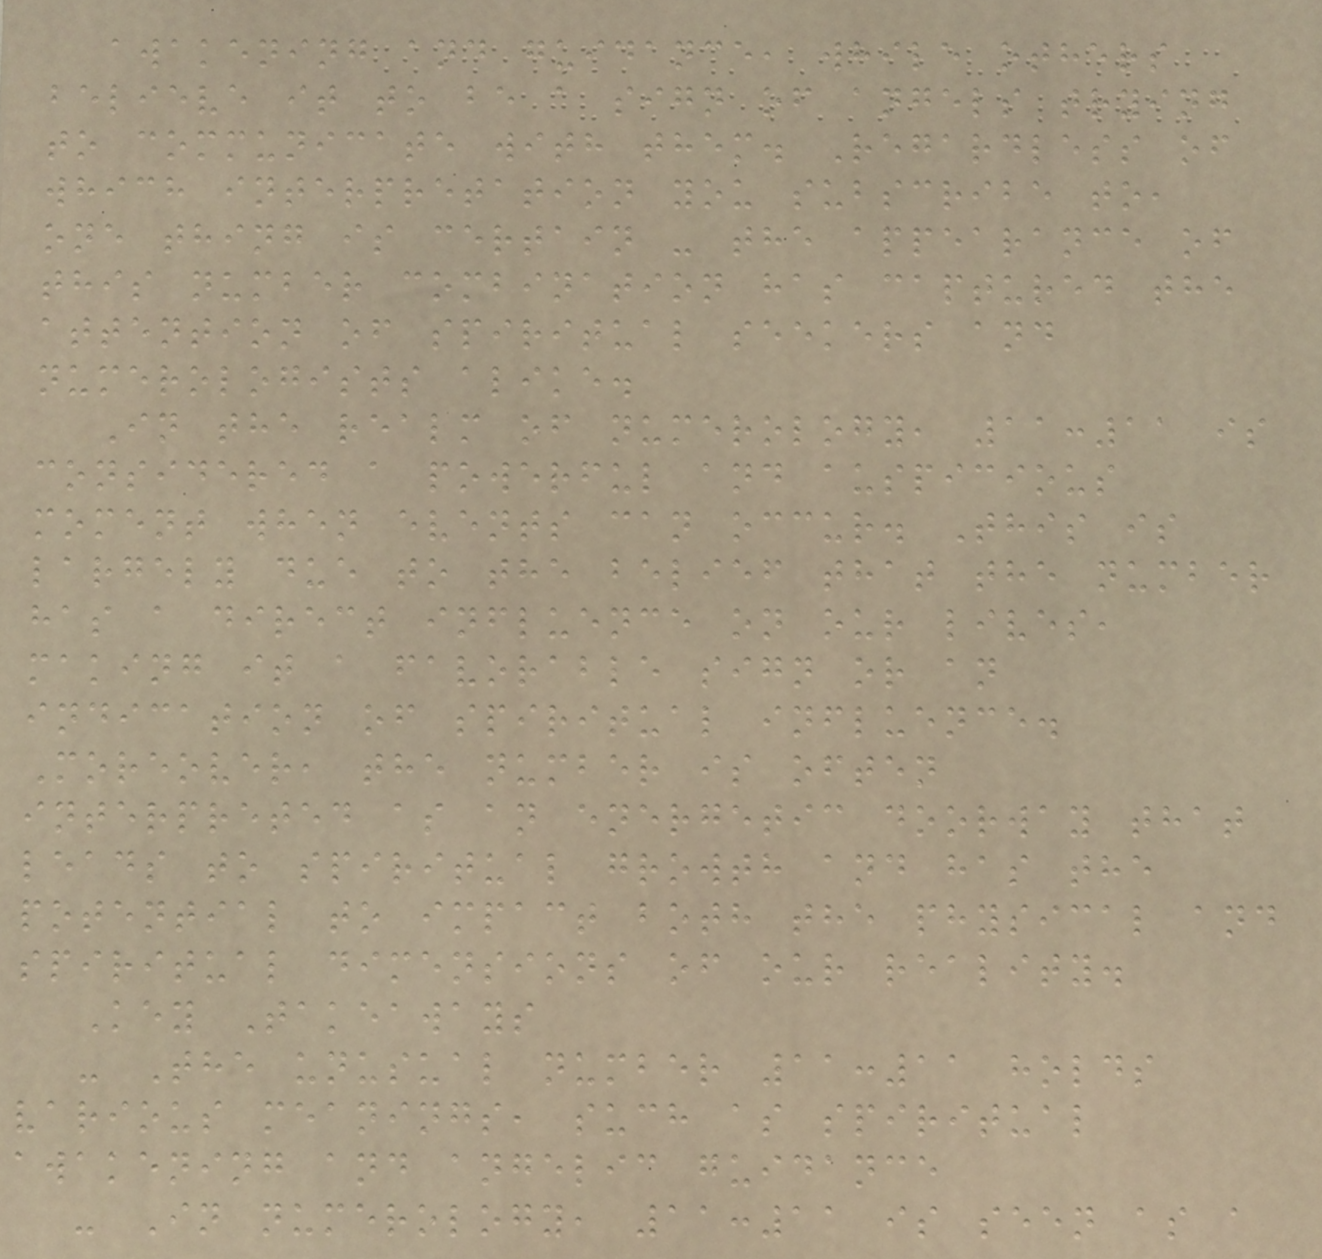awakening and guidance, while others
believe it to be a sign of angels trying
to communicate with them. Regardless of
which interpretation you subscribe to,
one thing is certain - the appearance of
this number combination has captured the
attention of spiritual seekers and
numerologists alike.
In the realm of numerology, 11:11 is
considered a powerful and auspicious
moment when events can occur. This is
largely due to the belief that the number
has a direct influence on our lives,
making it a favorable sign or an
indication of spiritual influence.
Moreover, the number is often
interpreted as an energetic doorway that
leads to spiritual growth and has the
potential to impact both the physical and
spiritual dimensions of our reality.
Key Takeaways
- The unusual number 11:11 holds
various meanings, such as spiritual
awakening and angelic guidance
- In numerology, 11:11 is seen as a
